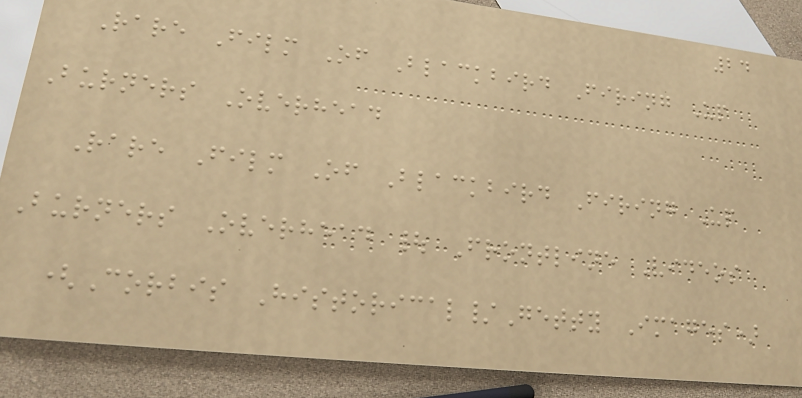24
Rare Film Of Blackbird Firing Up
Burners Overhead
Rare Film Of Blackbird Firing Up
Burners Overhead | Frontline Videos
(Corbis Historical/Getty Images)
